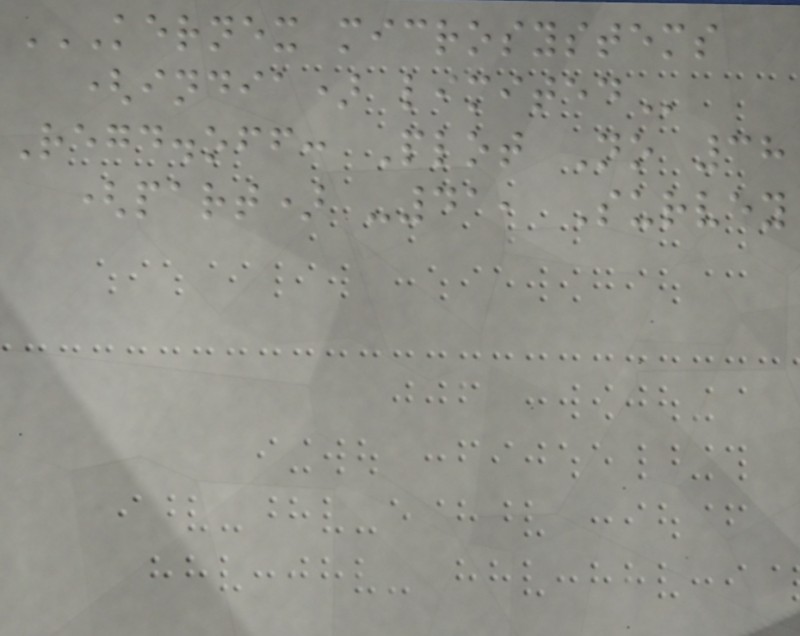KERNEX MICROSYSTEMS
(INDIA) LIMITED
Regd.off: Plot No 38
(part) -41, Survey
